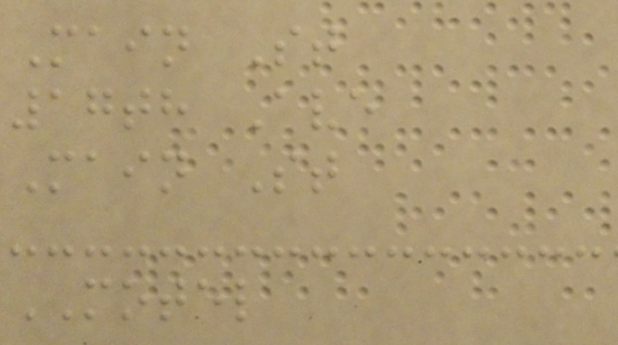Main St
17th Ave
Main St
MOTEL
